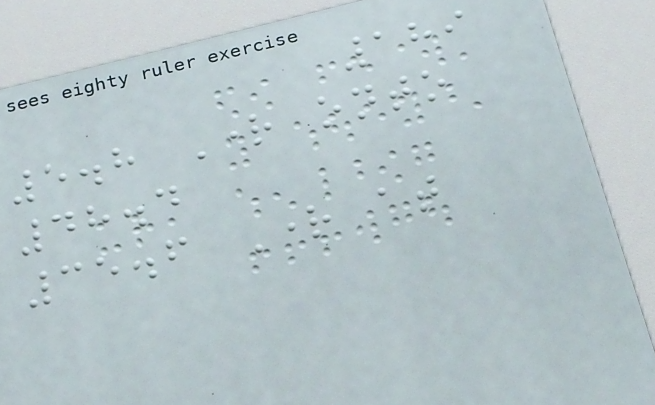189
5.8 Right onto
48.4
35.6 Right at
